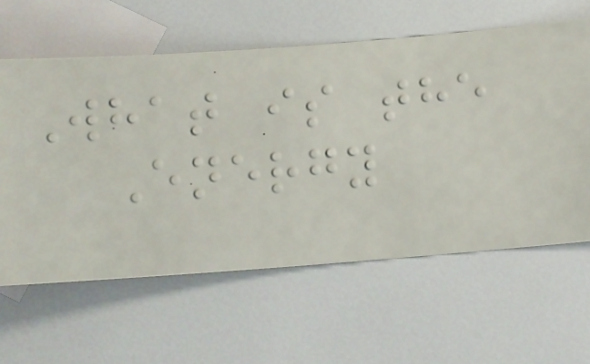What is the
Energy
